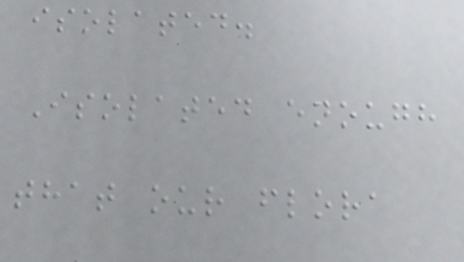isolated.
Isolated enough
that our flora
